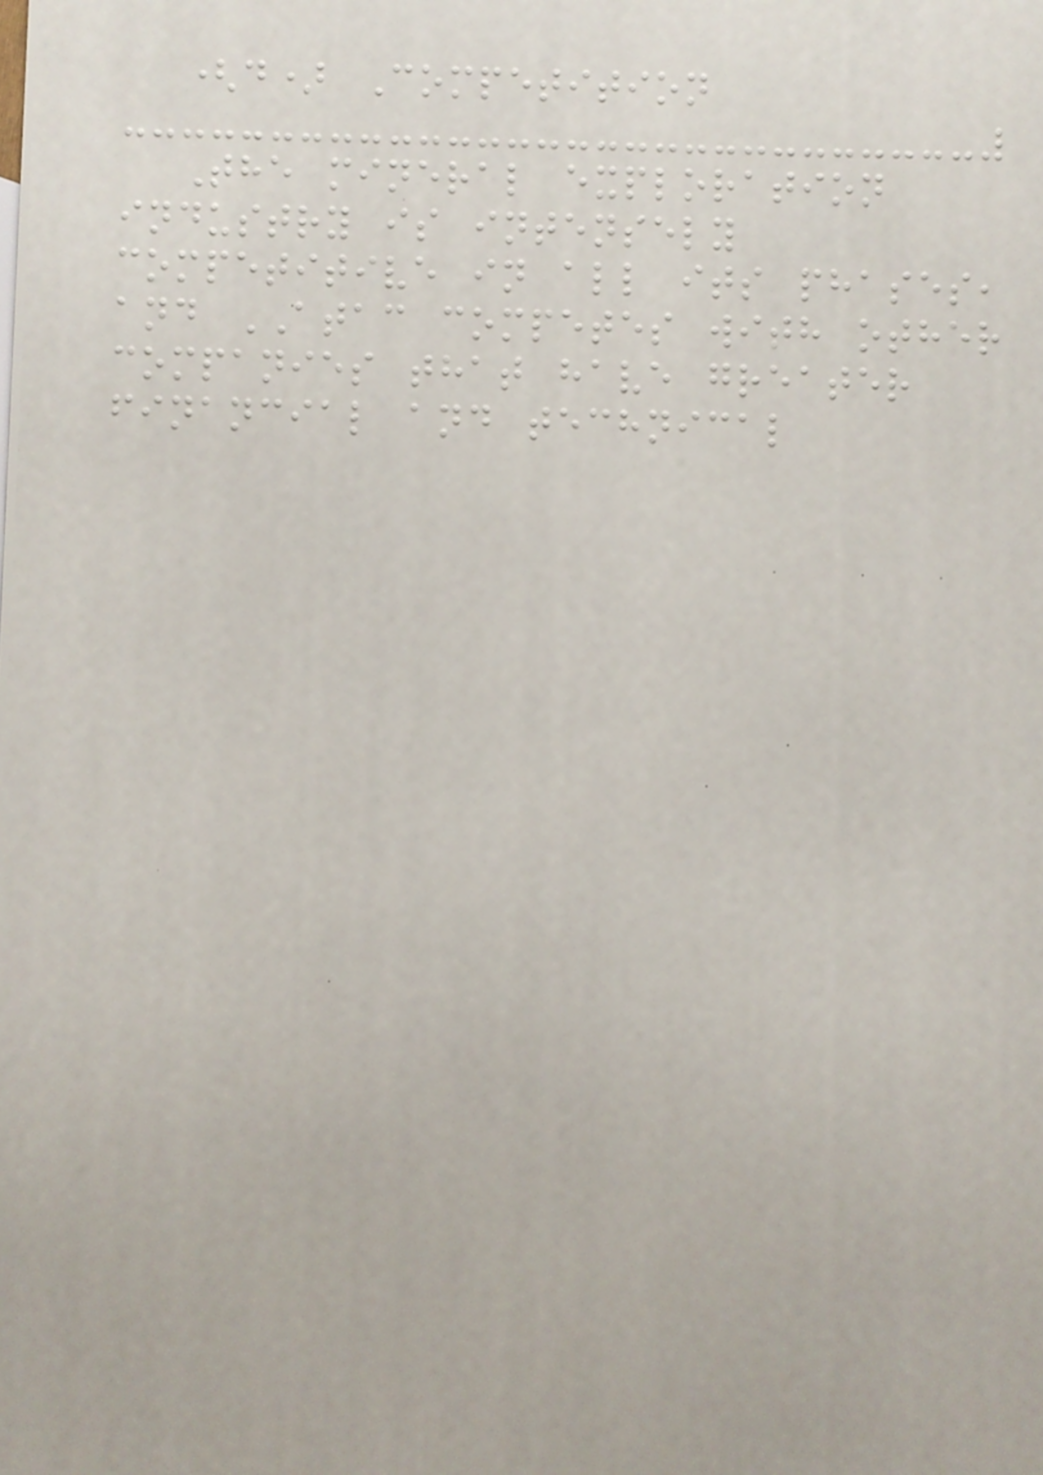(d) Competition
The mineral exploration
industry is intensely
competitive in all its phases,
and ATAC competes with other
companies that have greater
financial and technical
